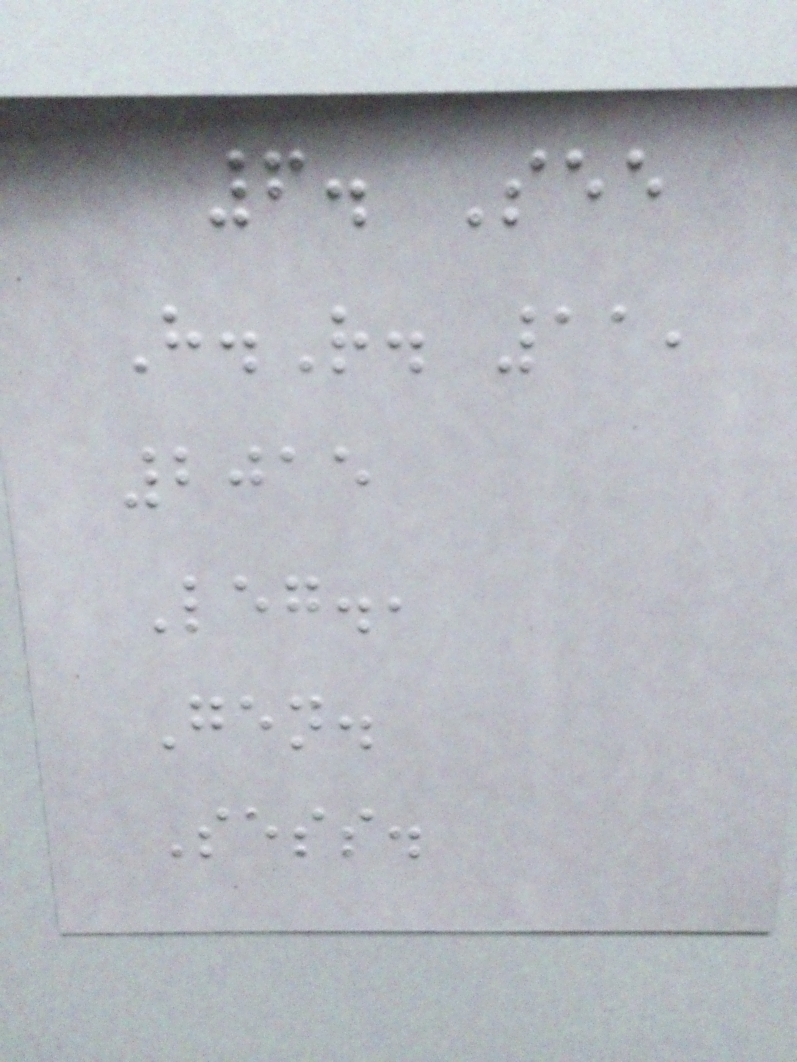6. See
H.R. 11,
2015
Leg.,
Gen.
Sess.
